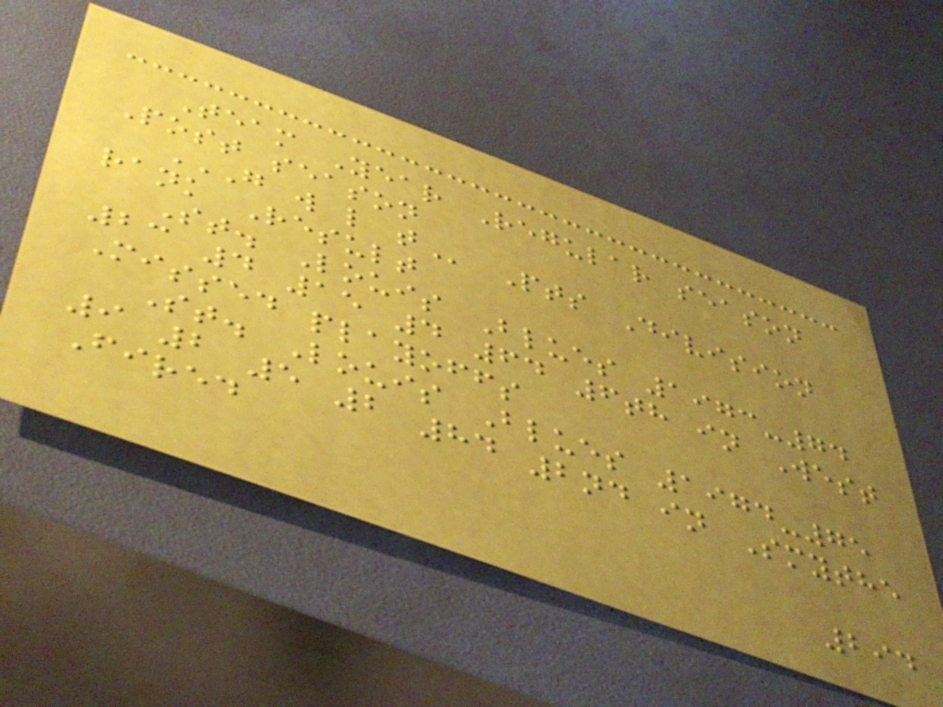Team Year Regular season
Post season
G W L T Pts Division
rank Result
St. Louis Blues 1973-74
23 4 15 4 64 6th in West
Missed playoffs
St. Louis Blues 1974-75
9 2 5 2 84 2nd in Smythe
Fired
294
